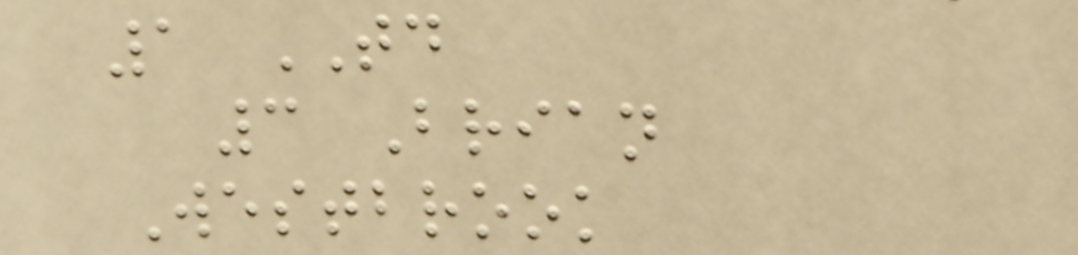1 TD
3 Brian
Westbrook
